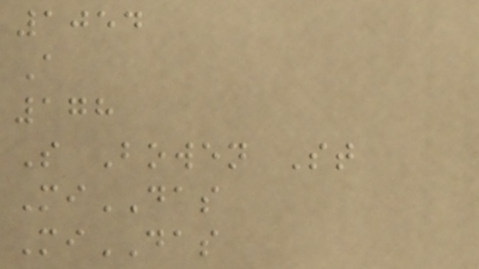1054
A
178
S Bowen St
MiDAS
MiDAS
